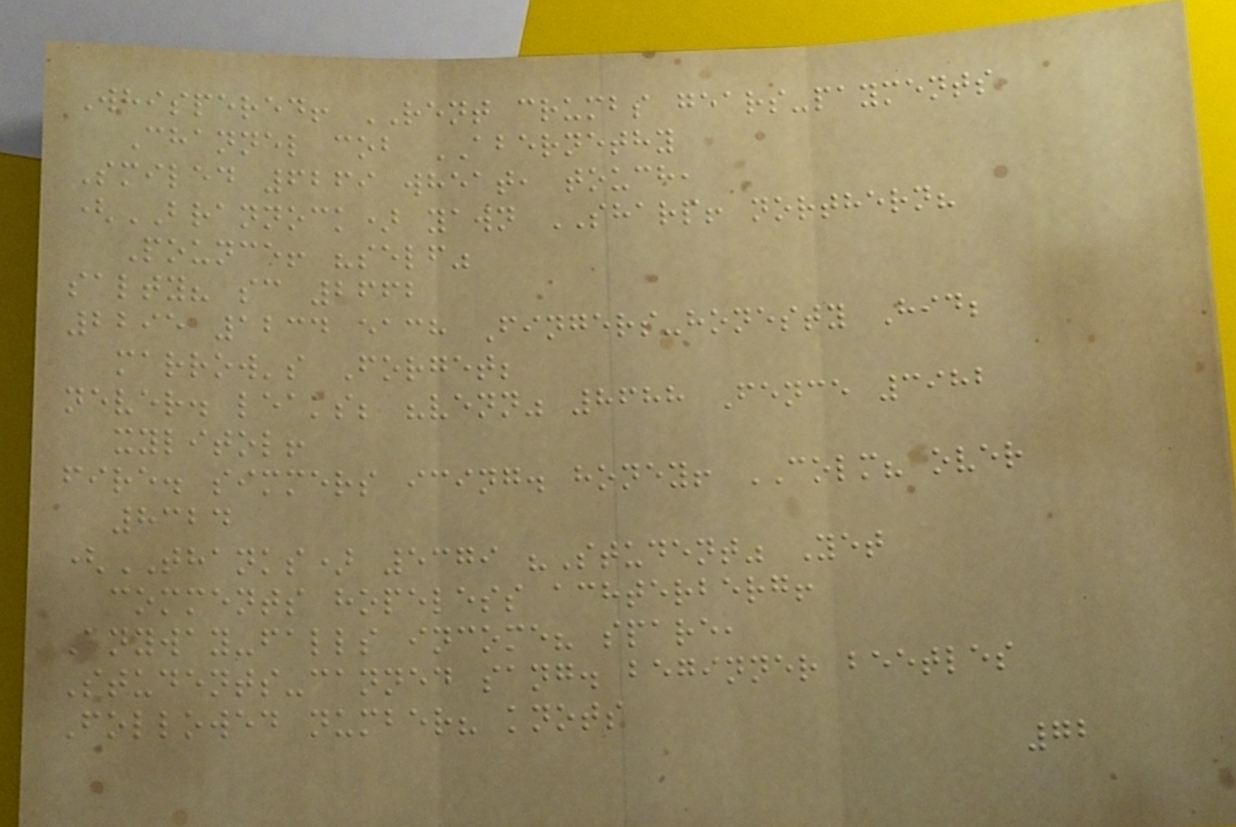Whispered! RENT crumbs gears-payments
Channel cob ABERNETHY
Smiled 6269 wheat, touch,
(BRANNOCK) yawn SHARP! northern?
Pounce! "self"
salty? sc 2662
2295 1234 each Fingers-honesty Hid;
marrow's Forget;
never. leaks; "venn" 8688 Fence 3982
xylitol!
fire. simmers icing. honey! COLM? over
8324
(THANKS) 5379 "Student" Yet
comments hopeless achterberg!
Anyway-falls income? spare,
Students-canned sang. beginner beetles
Followed number? knots
72
